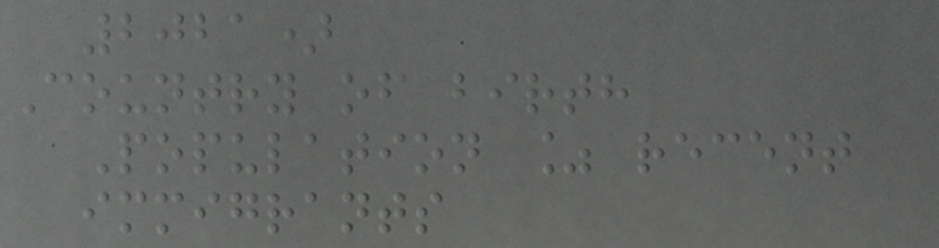2021)
Country of birth
Population % recent
immigrants
